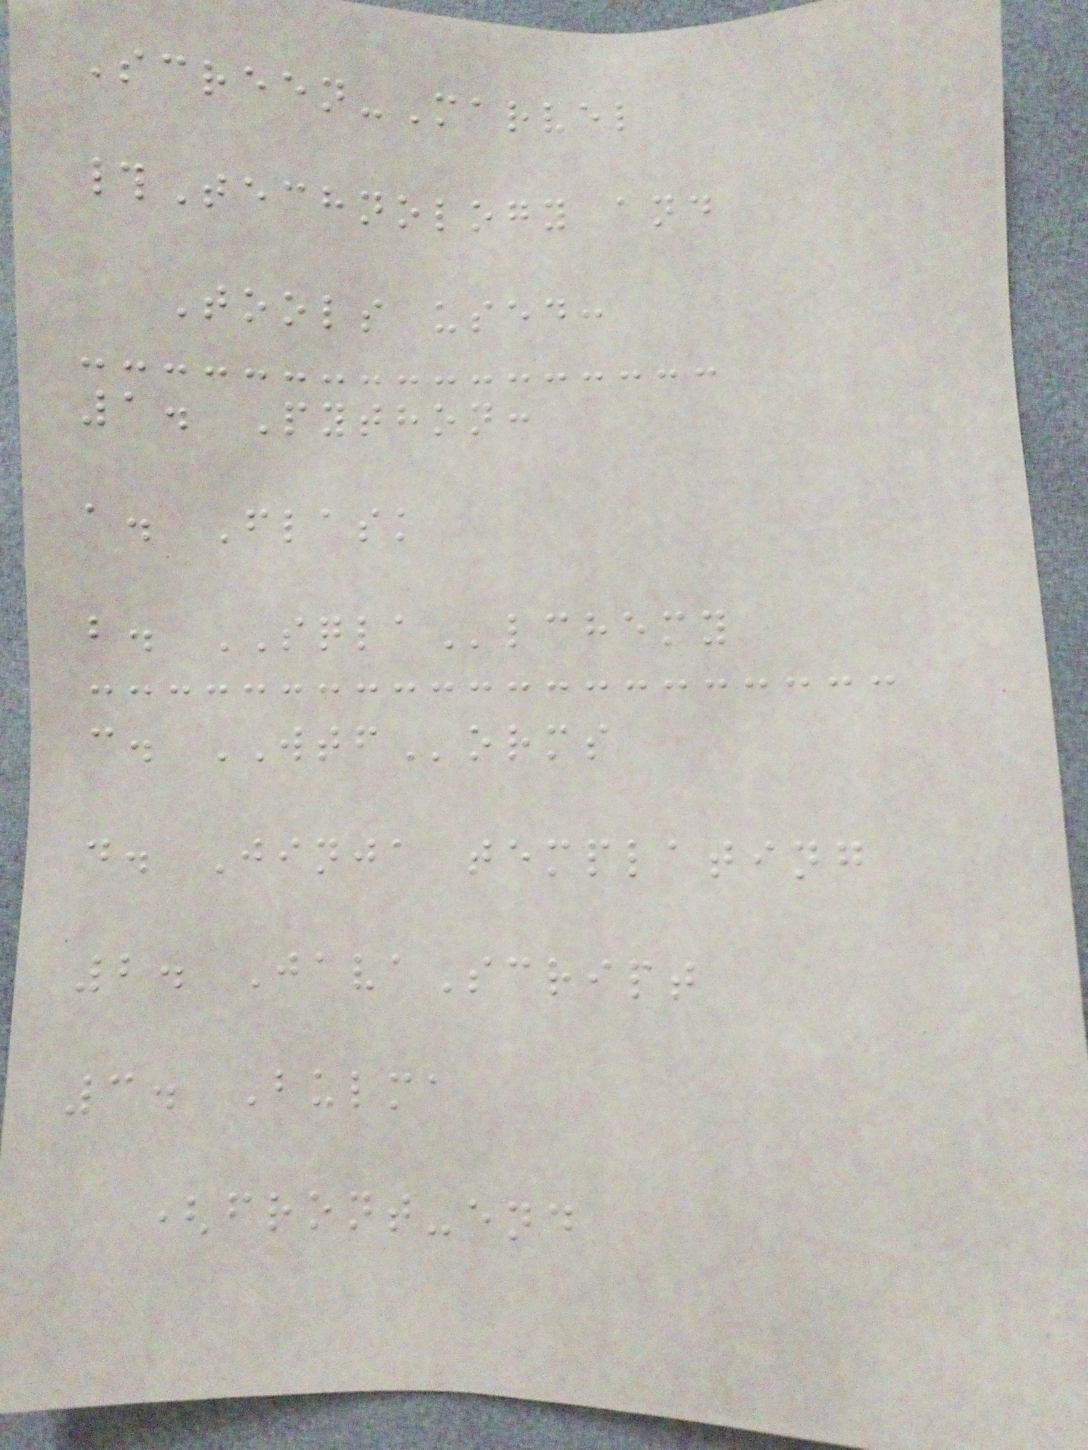Screen-Marvel
#Technology and
Tools used:
1. Python:
a. Flask
b. SQLAlchemy
c. WTForms
d. Jinja templating
2. JavaScript
3. Bulma
(front-end
